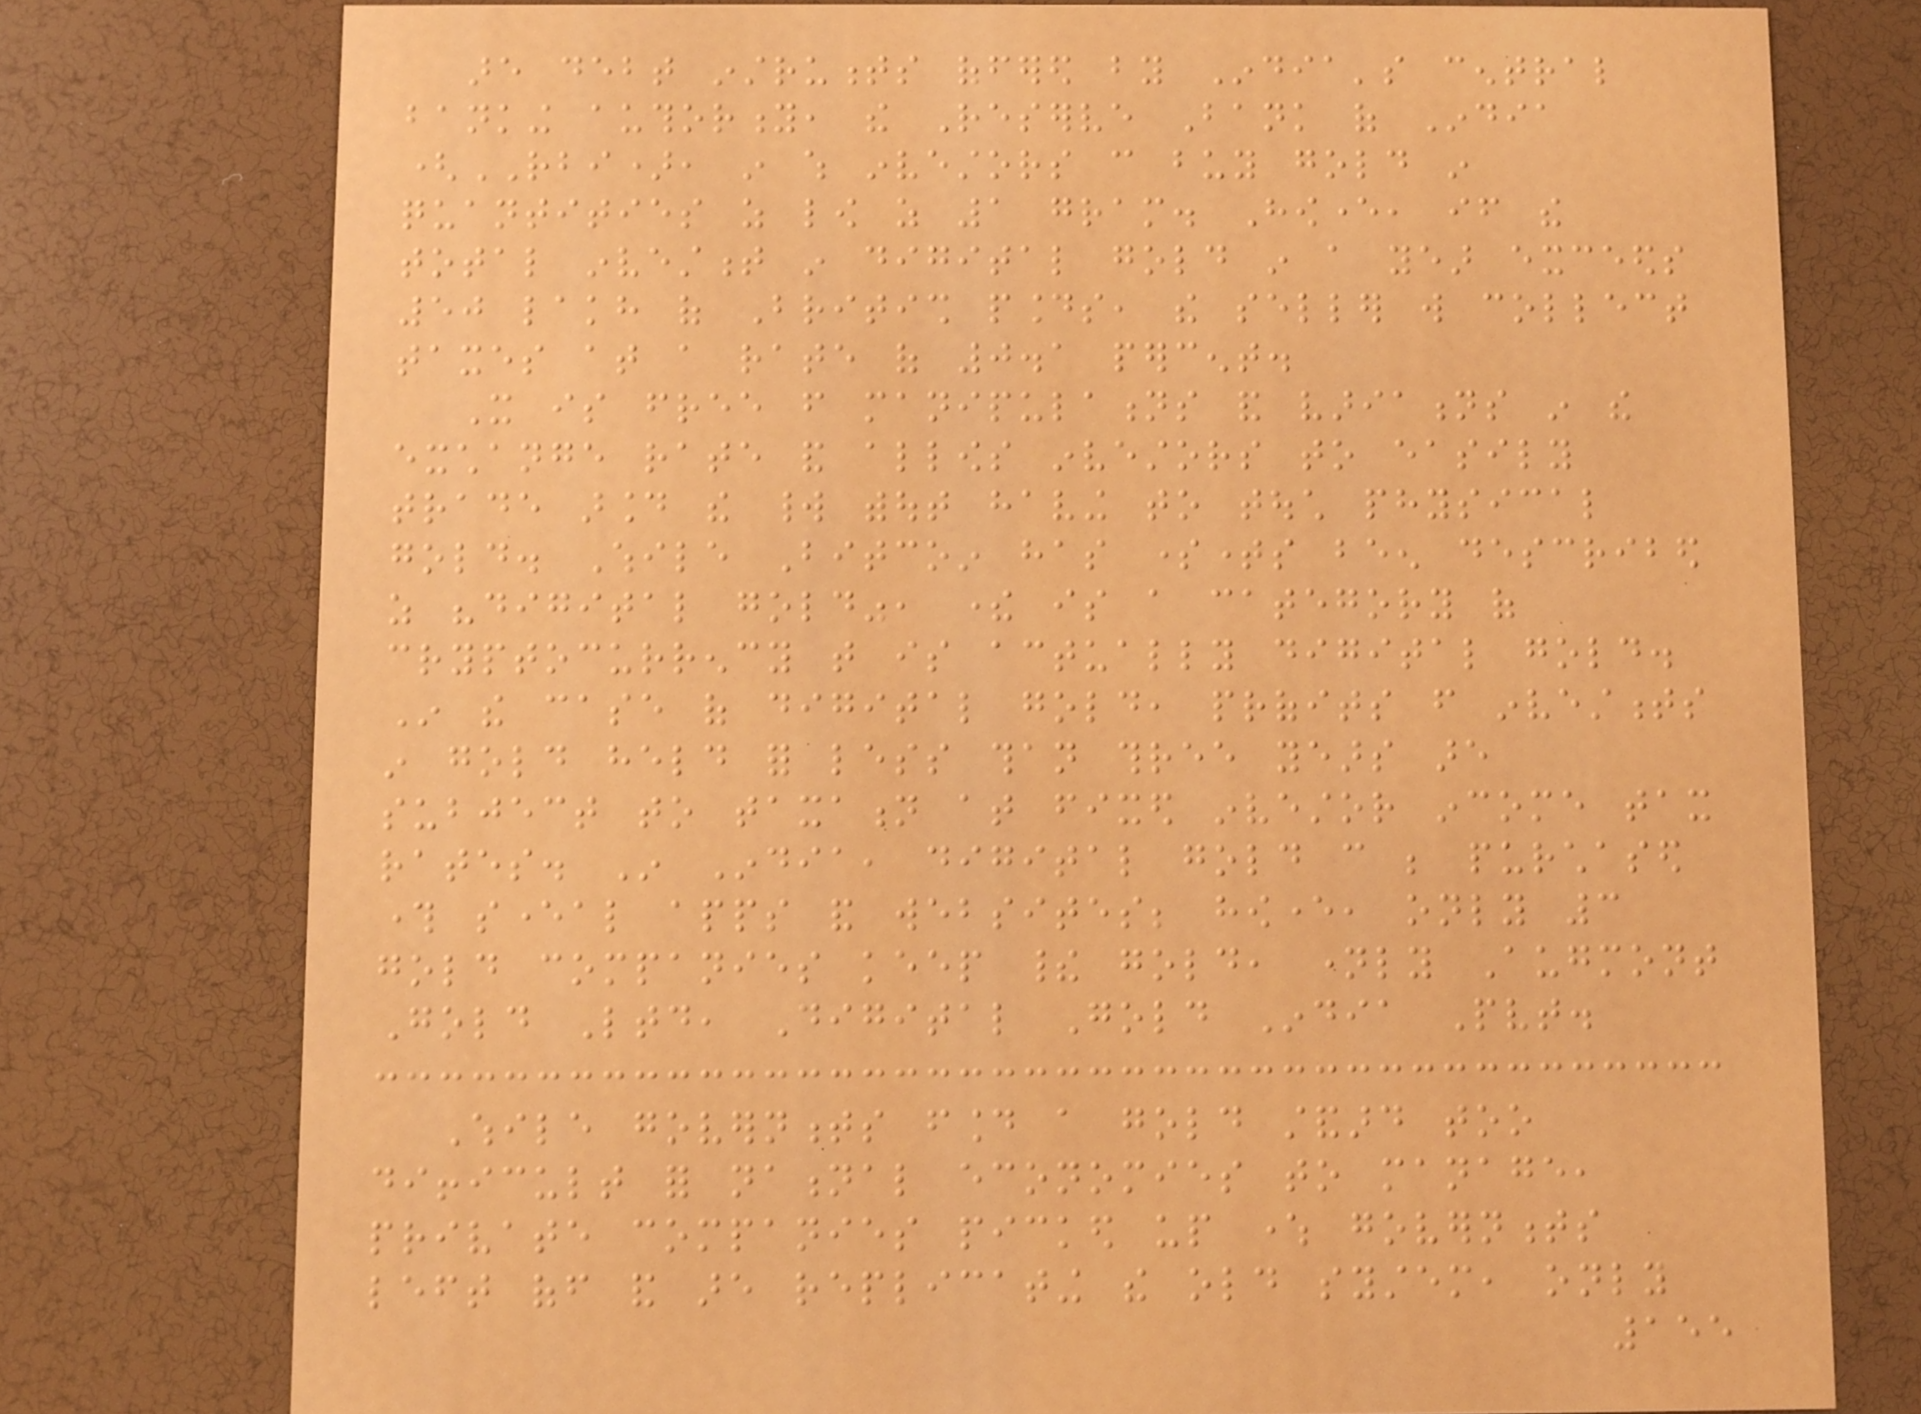are debt instruments offered by India's central
banking authority, the Reserve Bank of India
(RBI), in which investors can buy gold in
quantities as low as 1 gram. However, if the
total investment in digital gold in a year exceeds
50 lakh of British pounds, the seller will collect
taxes at a rate of 0.1 percent.
It is free from manipulations and variations in the
exchange rate and allows investors to easily
trade around the world without having to touch physical
gold. While Bitcoin has sometimes been described
as "digital gold", there is a category of
cryptocurrency that is actually digital gold.
In the case of digital gold, profits from investments
in gold held for less than three years are
subject to taxation at fixed investor income tax
rates. In India, digital gold can be purchased
through several apps and websites; however, only 3
gold companies keep their gold, namely Augmont
Gold Ltd, Digital Gold India Pvt.
While governments found a gold standard too
difficult for national economies to manage,
private companies picked up where governments
left off and are replicating the old system, only
155
